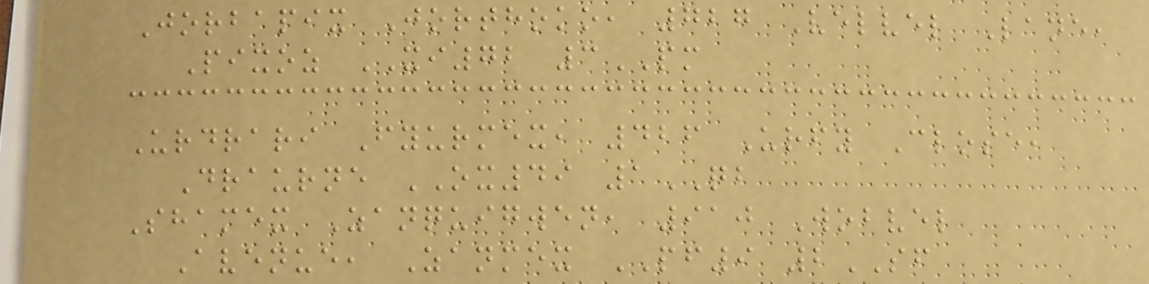Jorbapix Jorthoko, 727 Velvel Lane,
Pixoz XI72 3PM
Urdrari Fyurmex, 426 Urfy Close,
Draurne OX49 1QB
Shamex Zanquigwen, 910 Wobvel
Avenue, Zanmex PF9 2SF
